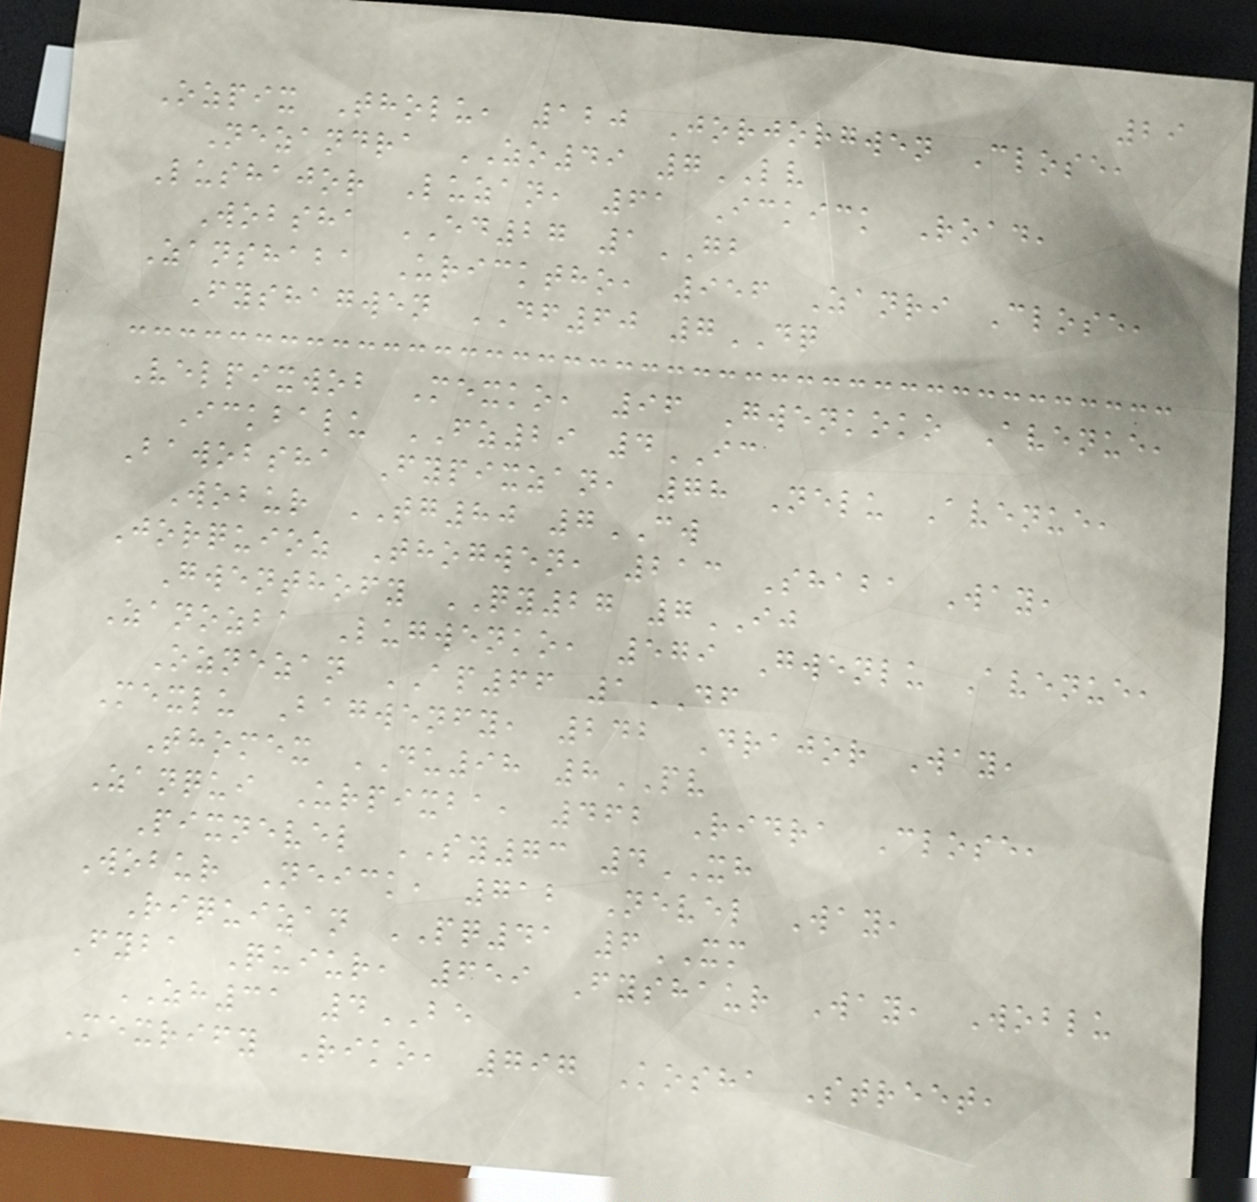29
Ozpix Tholu, 120 Jorjorgwen Close,
Nezandra ZO49 7LV
Lushajor Luzan, 61 Ickick Road,
Wobsha ED27 1GB
Zanshaba Uricktho, 956 Zanri Close,
Fyshagwen DF60 7DQ
Velpixwob Mexko, 96 Gwenkoko Avenue,
Ickbalu FZ29 4IC
Bawobsha Fypixzan, 78 Nelu Avenue,
Wobur TG80 7CW
Jorquioz Thogwen, 213 Shaba Way,
Gwenthofy QY27 7IJ
Zanozba Lugwenko, 579 Gwenlu Avenue,
Oznezan AP66 1DF
Mexlu Bagwenfy, 242 Drajor Way,
Thomex DU98 8PV
Zanqui Urpixba, 462 Ridra Close,
Pixnevel SY73 4XH
Wobur Neick, 712 Nevel Way,
Riquizan PQ41 6XM
Fyba Quiur, 659 Fyshaur Way, Woblu
ZH31 4BE
Mexrify Riko, 797 Kosha Street,
